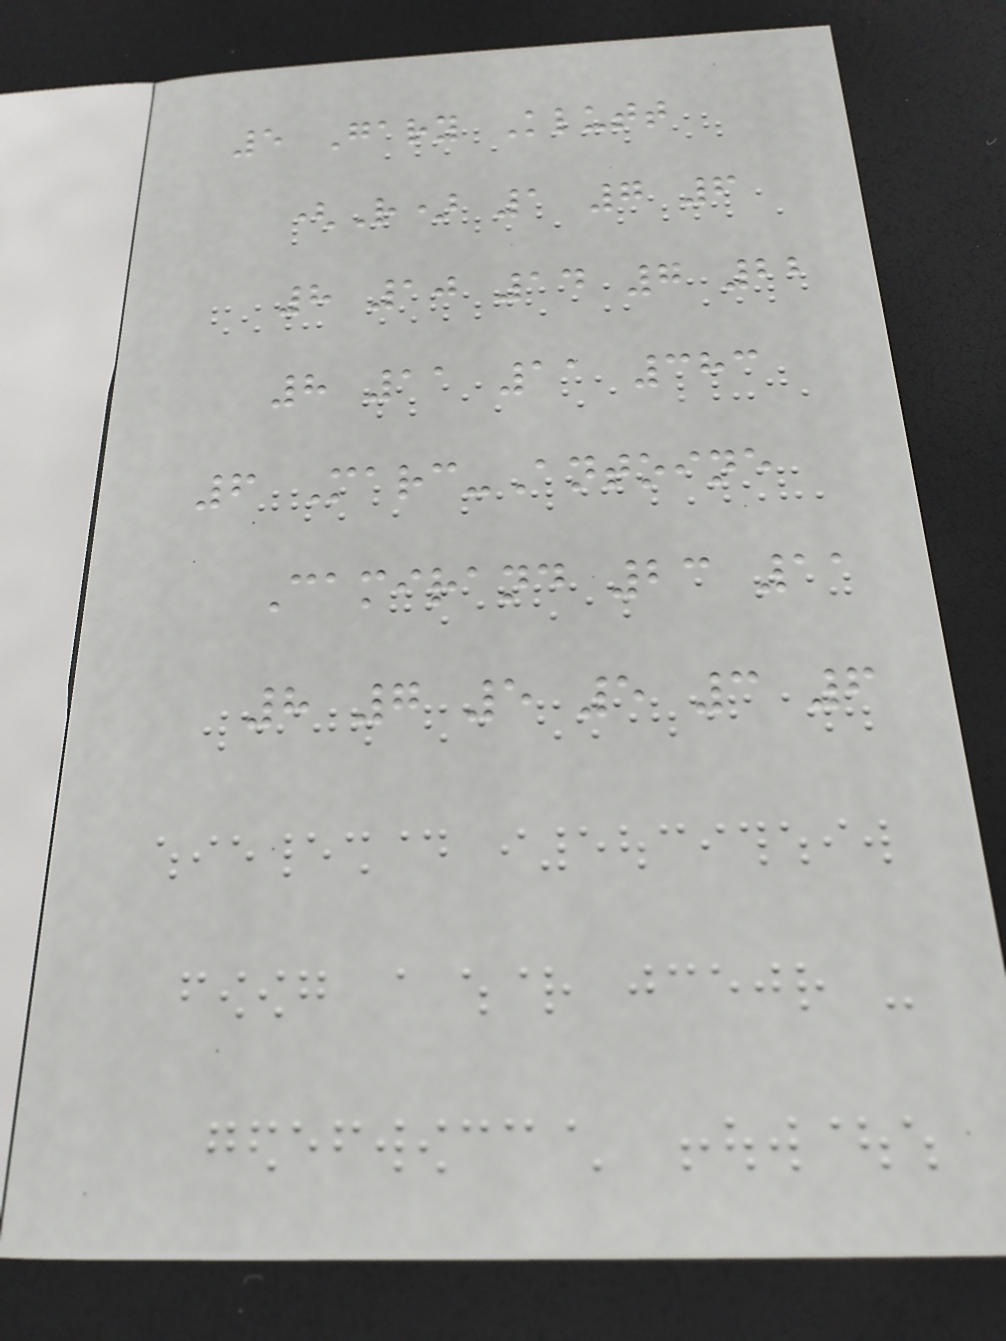5 Gary Klutt
(R) 1 7 6
8 10 14 7 22
8 11 11 383
6 Marc-Antoine
Camirand 23 11
8 7 5 5 3 6
